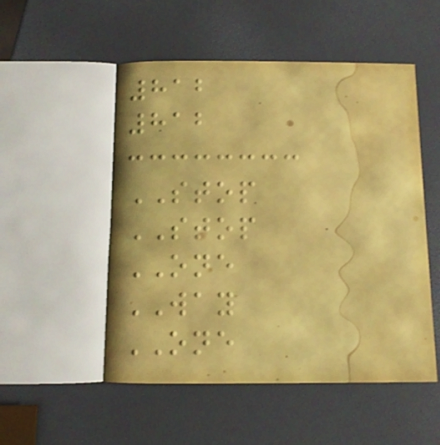812
812
STOP
STOP
ONE
WAY
ONE
